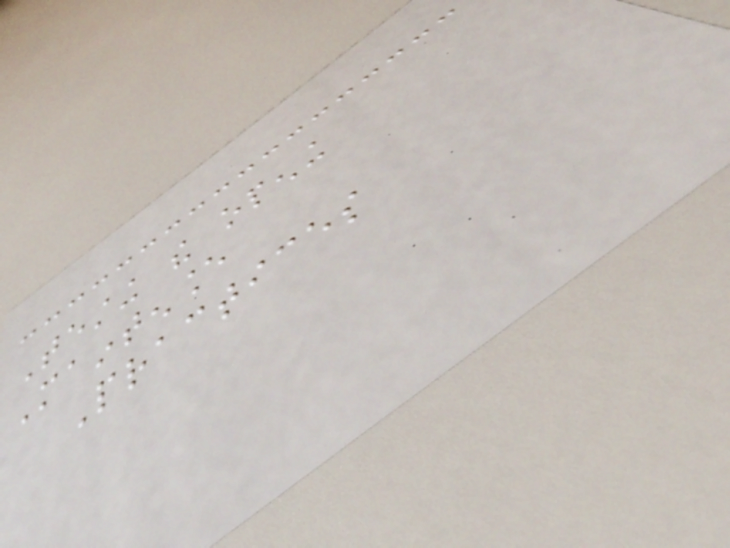Testing the opening
Maintenance
Practices
